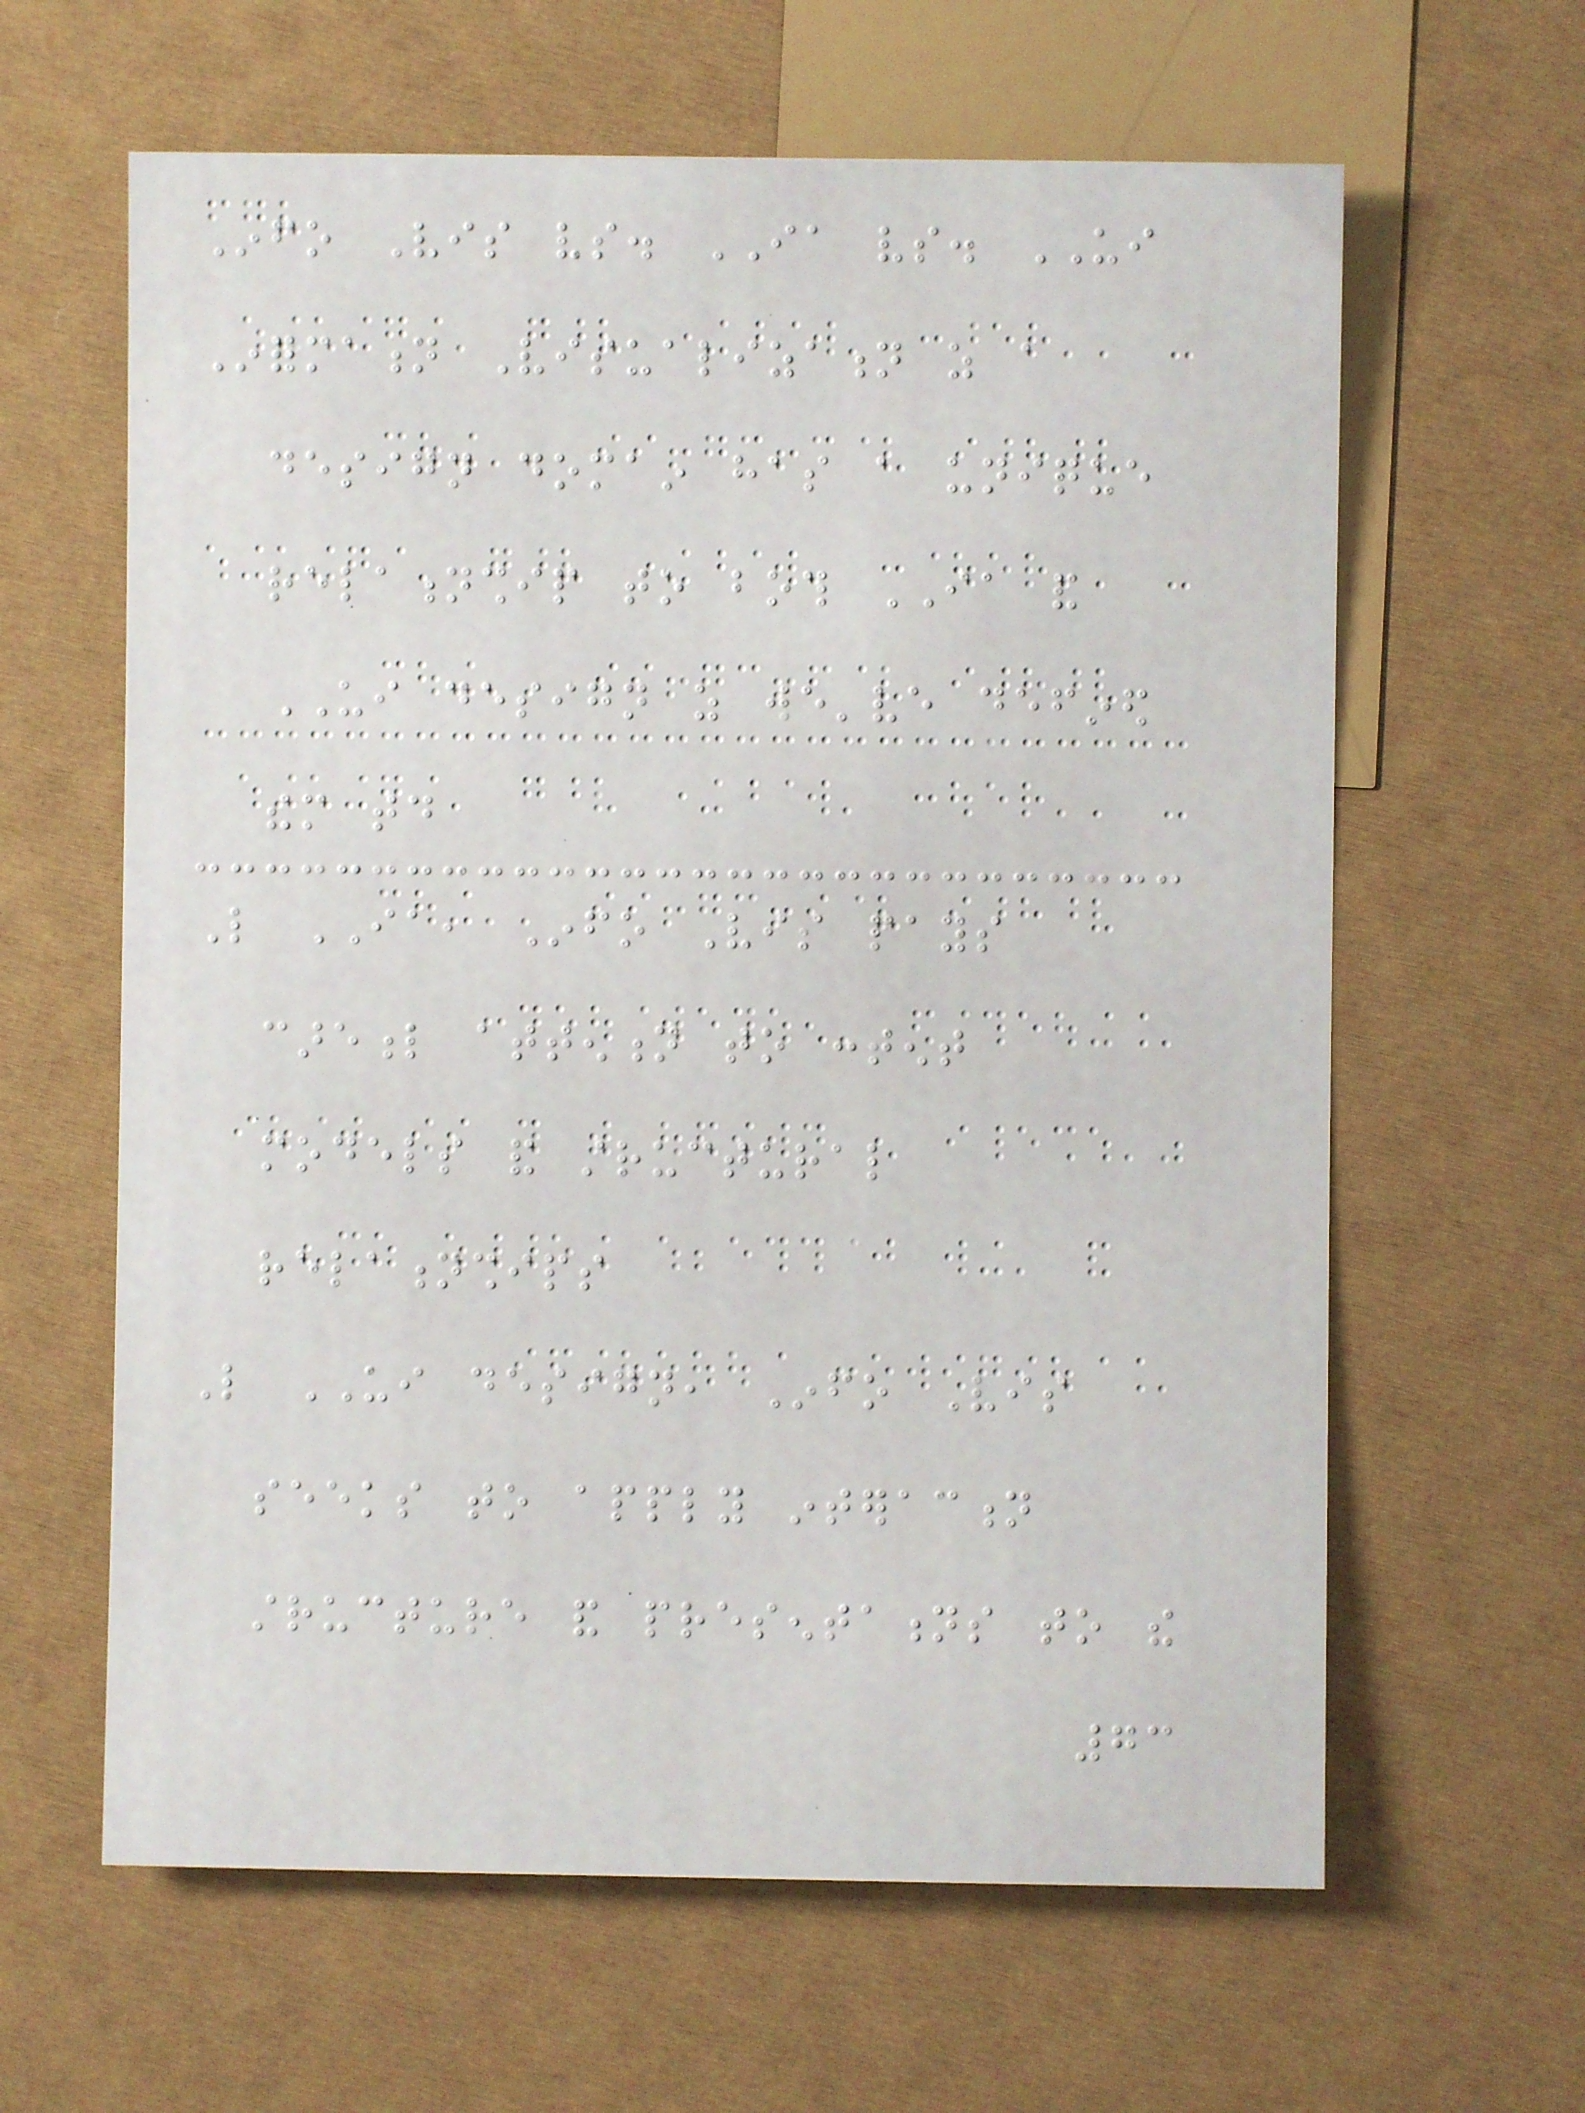Info Vis vs. IA vs. UI
Information Visualization as a
design domain has a unique
relationship to both IA and
UI design as we've defined
them today
Like IA, Info Vis pays
careful attention to content
models and structural
relationships
Like UI design, Info Vis
seeks to apply interaction
structure and presentations to the
73
